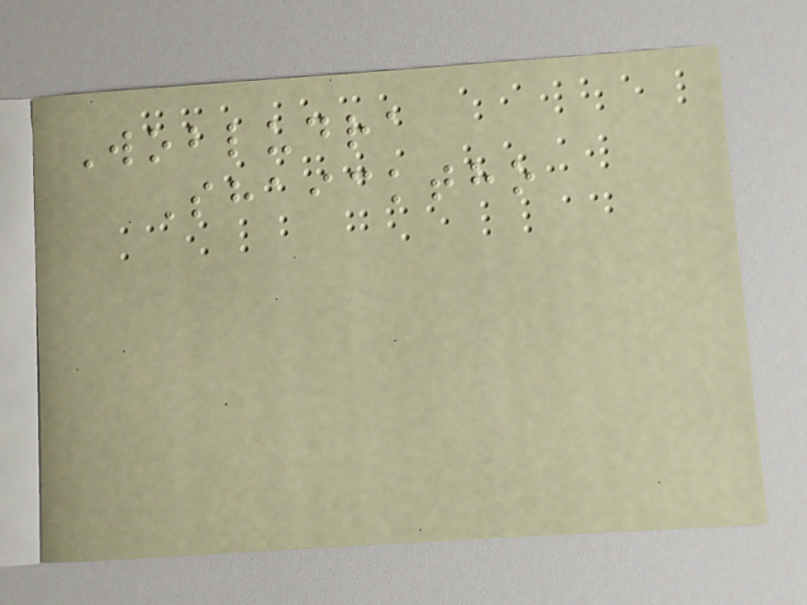Wobludra
Shaicktho
